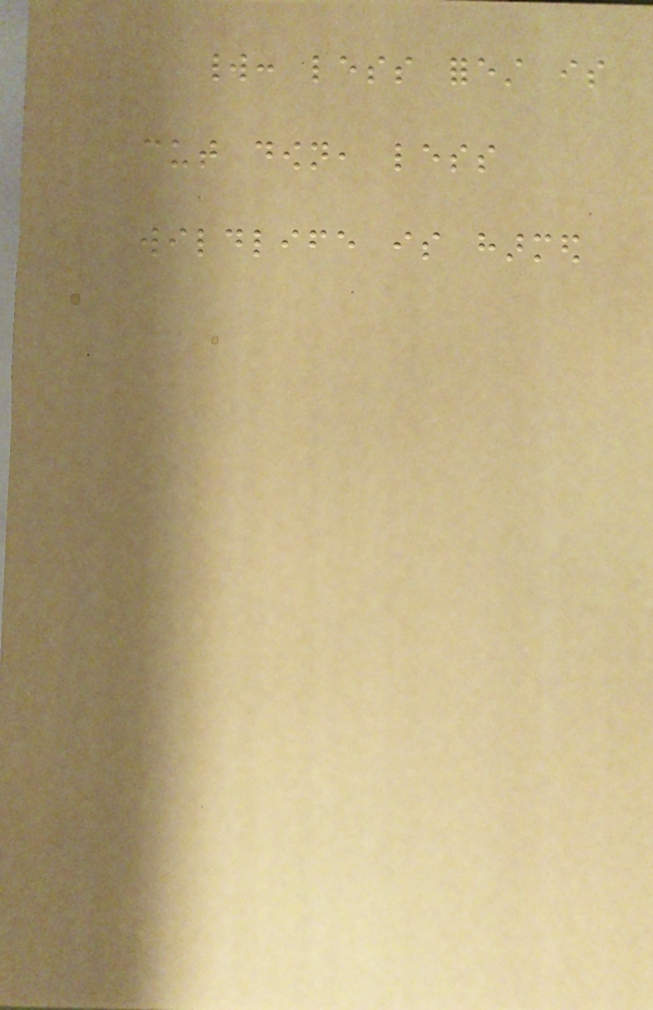world: less forest is
cut down, less
wildlife is harmed
